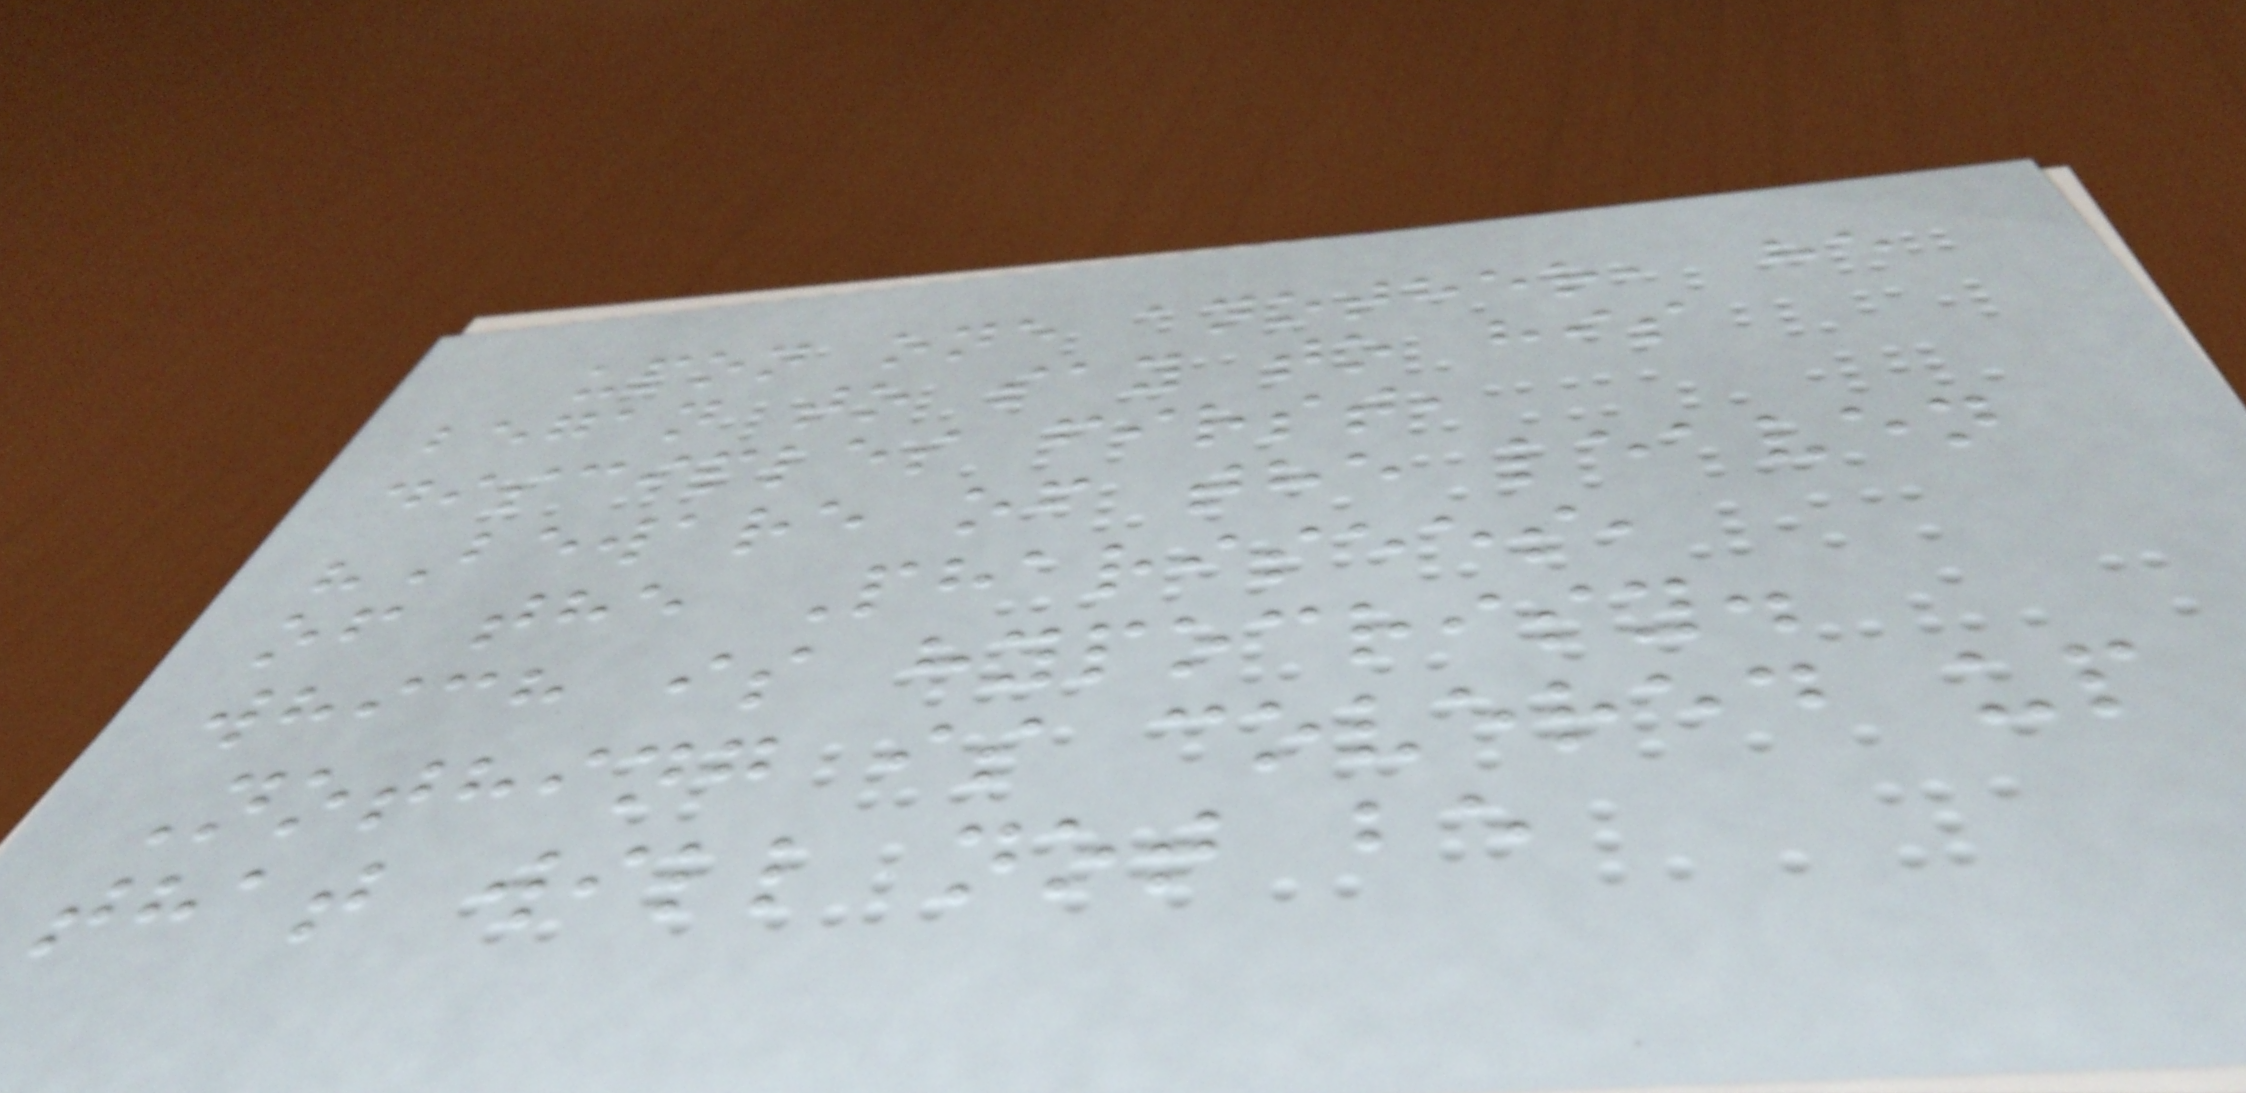upon one another, he
began to say to his
disciples first,
"Beware of the leaven
of the Pharisees,
which is hypocrisy.
Nothing is covered up
that will not be
